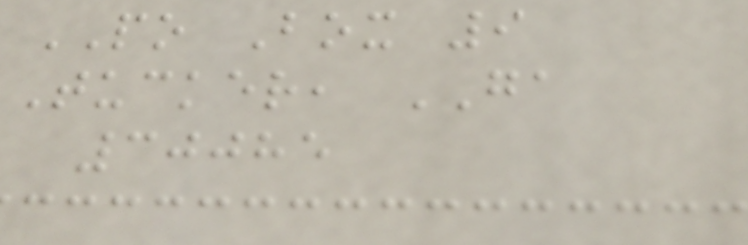PO Box 9
Tucker, GA
30085
